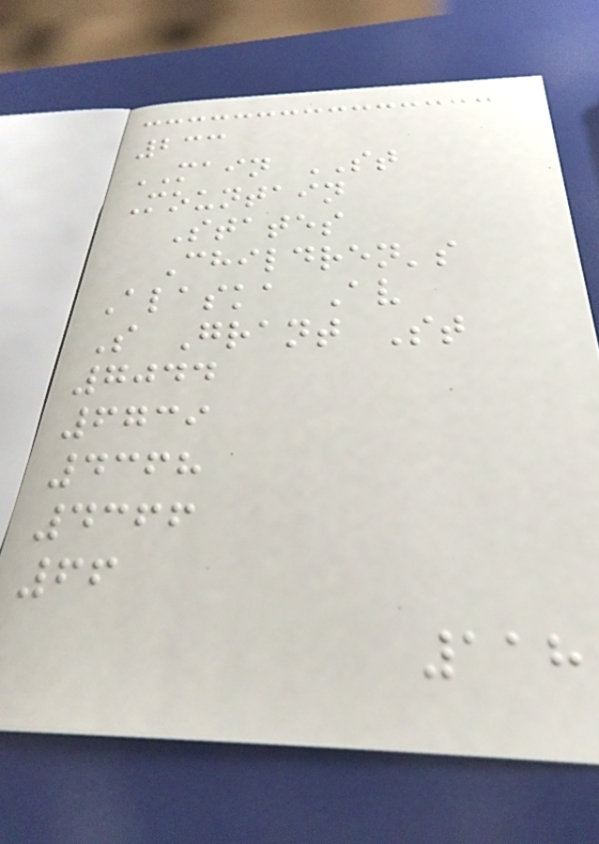233
MAIN ST
Mountain
States
Children's
Alaska Av
S Grant St
7044
6739
4368
4366
66
118
